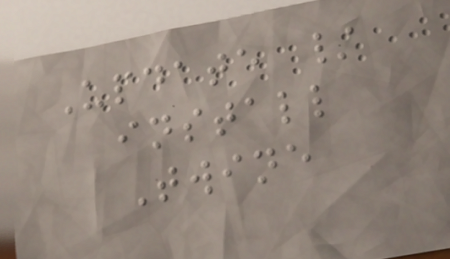Update /
install
Twine
